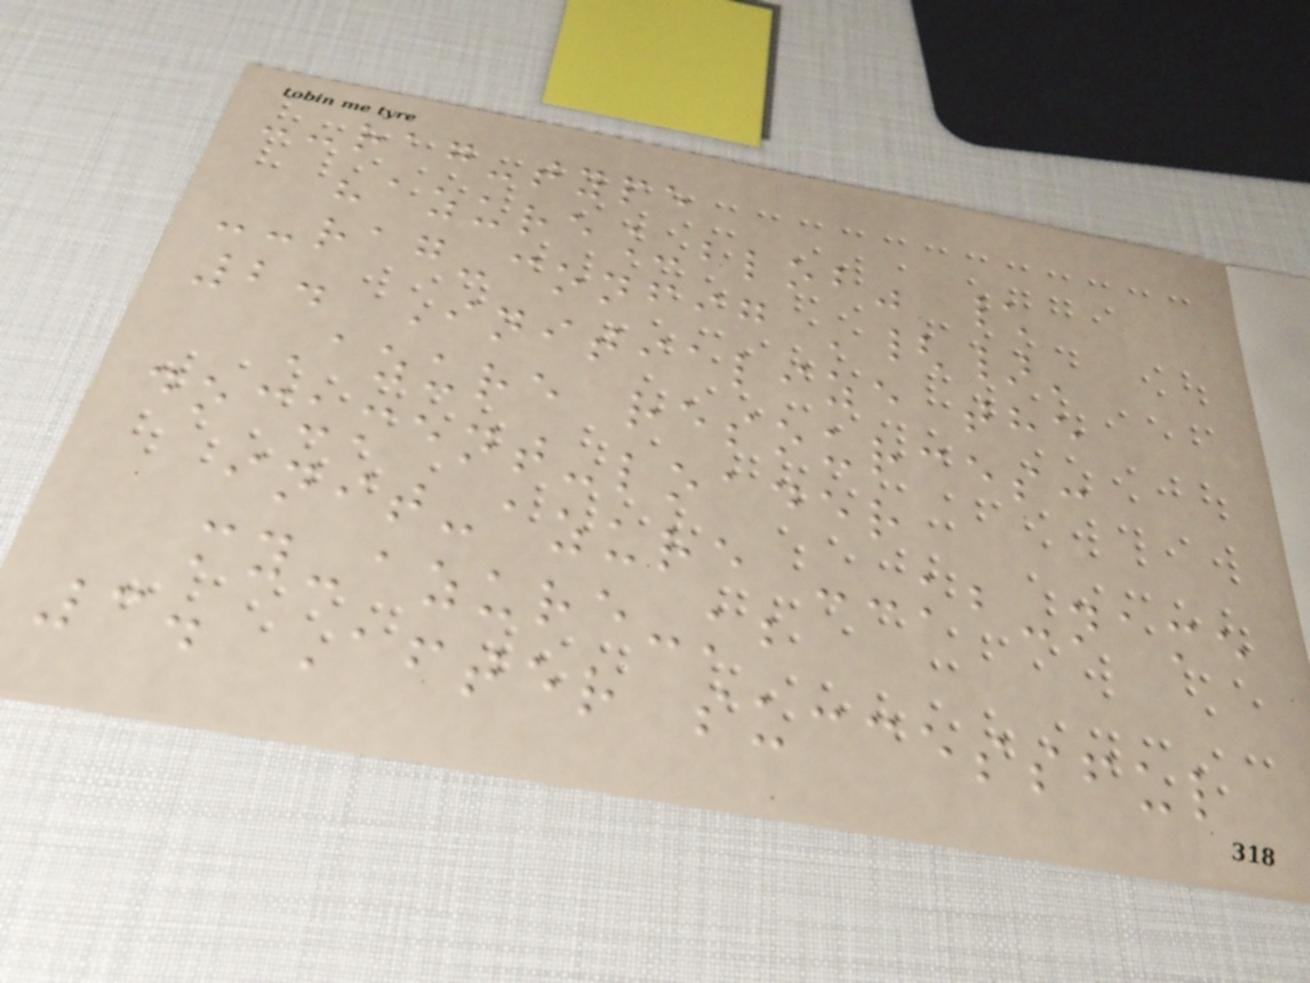--rag-type
"azure_blob" \
--rag-config '{}'
2. Initialize the
Azure resources:
document-loader
init-azure --kb-name
my-azure-kb
3. After successful
